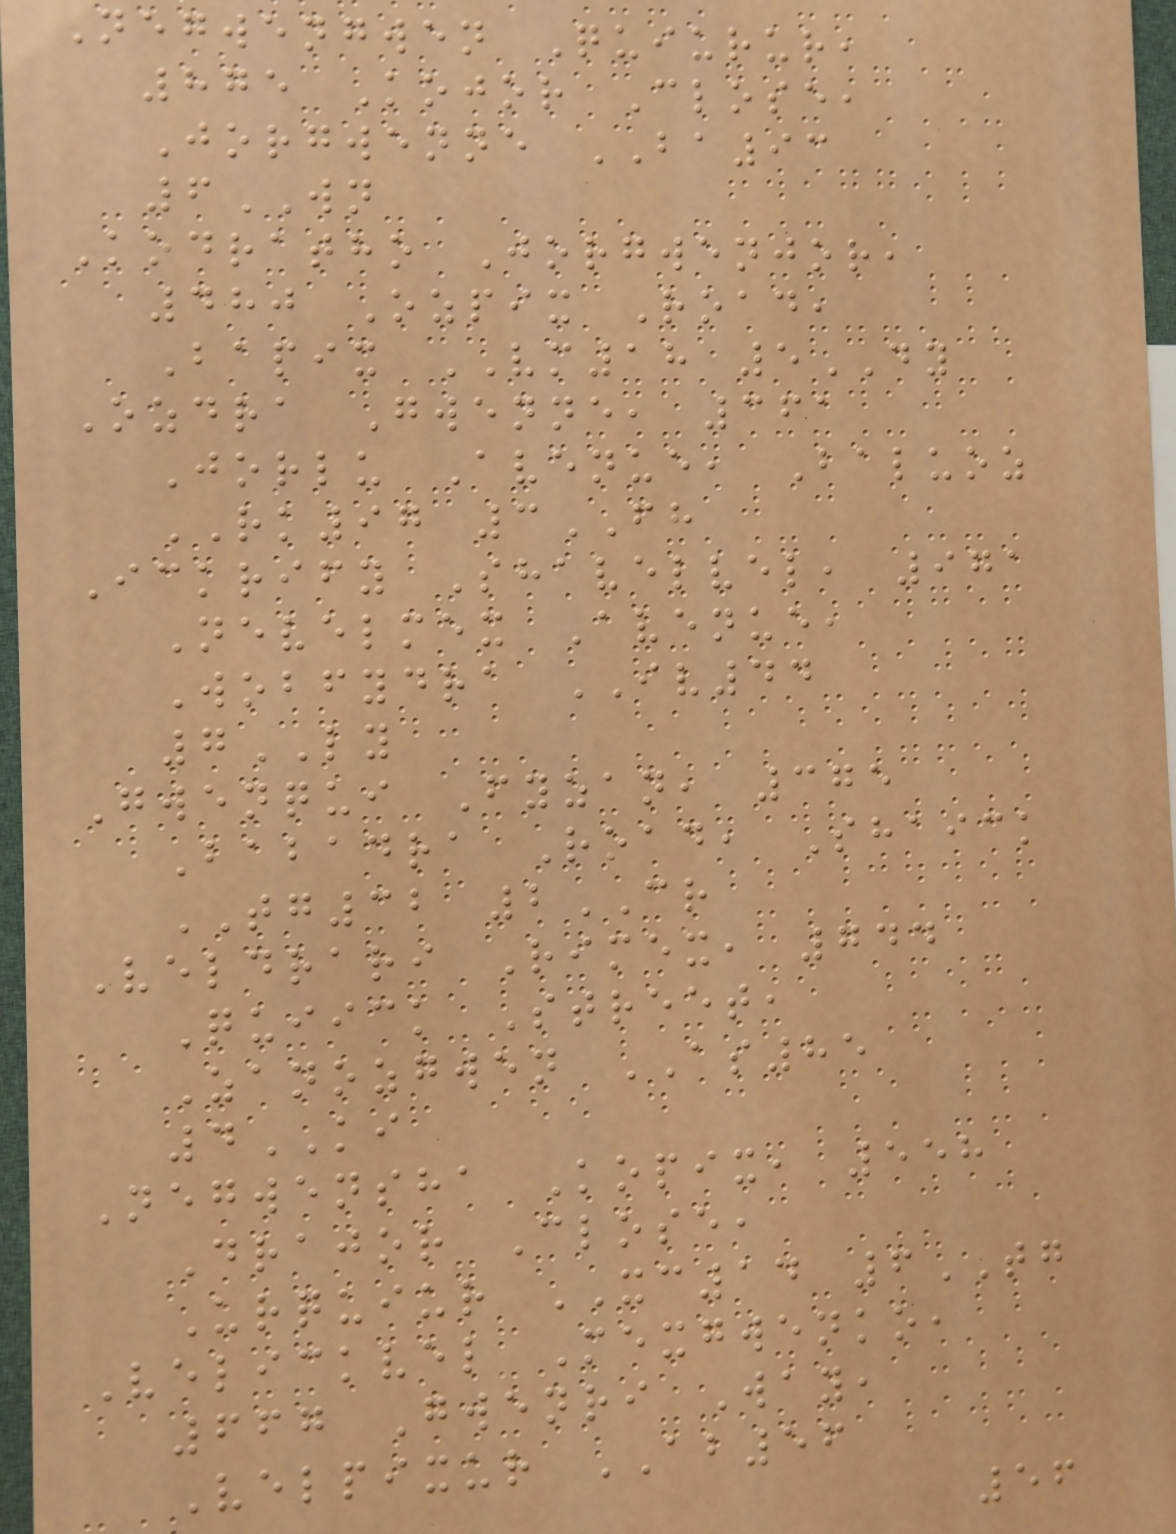Negwengwen Quiurur,
875 Kojor Close,
Jorgwenne BA93
6WN
Kodratho Jorgwenjor,
480 Ozpix Road,
Bapix VM18 5DY
Ozdra Gwenne, 361
Jorlu Avenue, Baluoz
RK97 3FH
Ickrify Shavelvel, 971
Nevelmex Avenue,
Wobfydra IV44
7LY
Gwenqui Fyzan, 375
Babadra Road, Shaick
TG32 2CR
Veldrari Rimex, 744
Quiick Street,
Zanozgwen AS85
4KI
Negwensha Kopix, 558
Drajor Close,
Urquiur XC14 6TG
Velickvel Mexgwenko,
667 Gwenri Way,
Velpixur AB56
56
